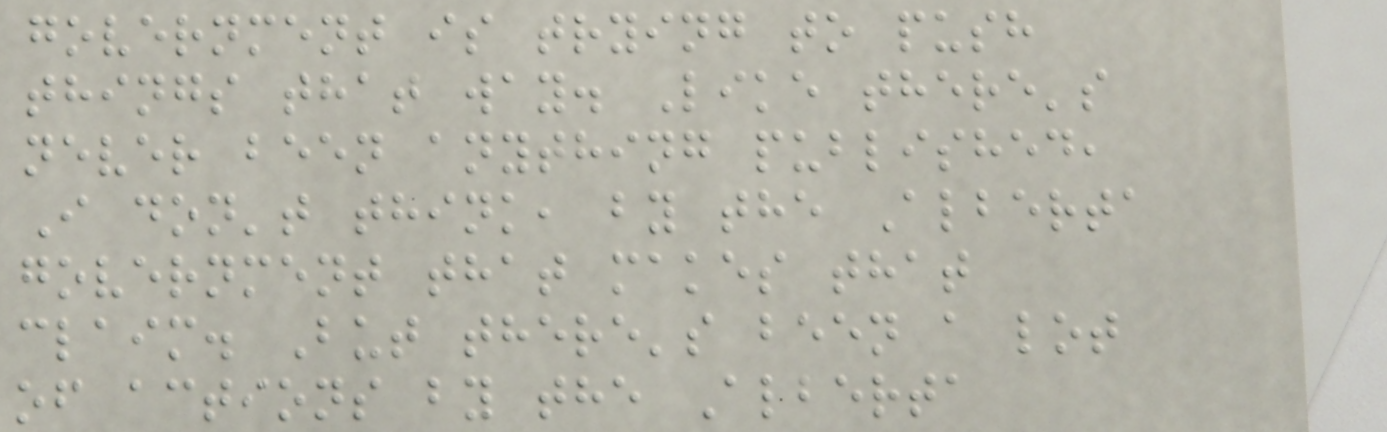government is trying to push
things that way. Like there's
never been anything published,
I don't think, by the Alberta
government that makes that
claim. But there's been a lot
of actions by the Alberta
